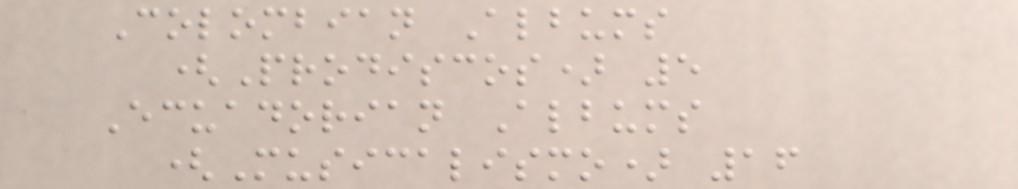Colombian Albums
(Prodiscos) 5
Ecuadorian Albums
(Musicalismo) 16
